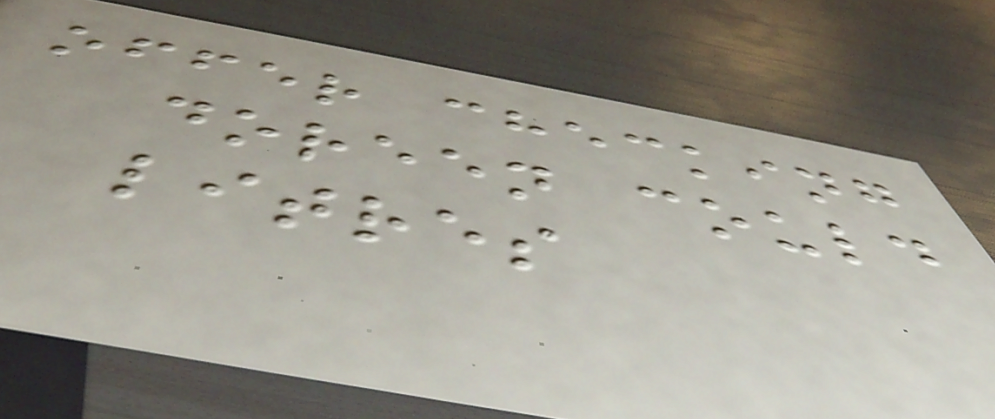offer checking
doreen could
litres
